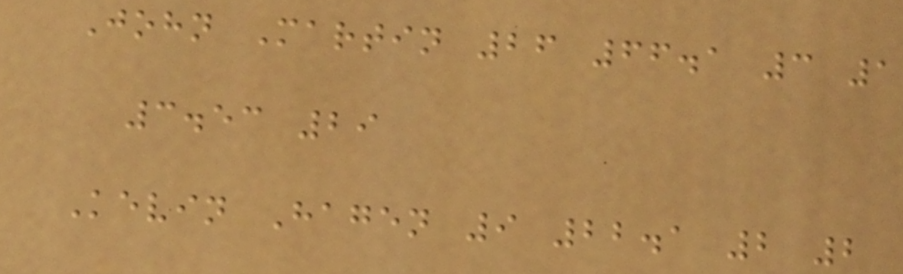John Martin 26 66.1 3 1
3.53 29
Kevin Hagen 9 22.1 2 2
